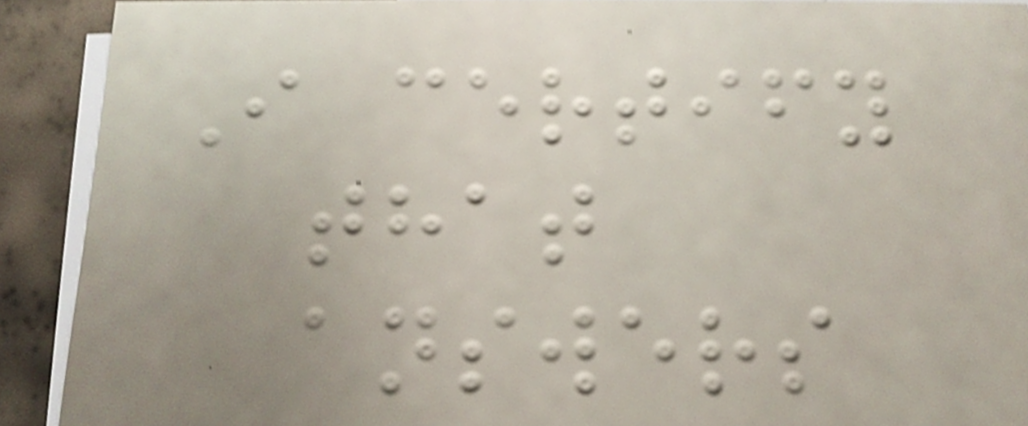I certify
that
answers
